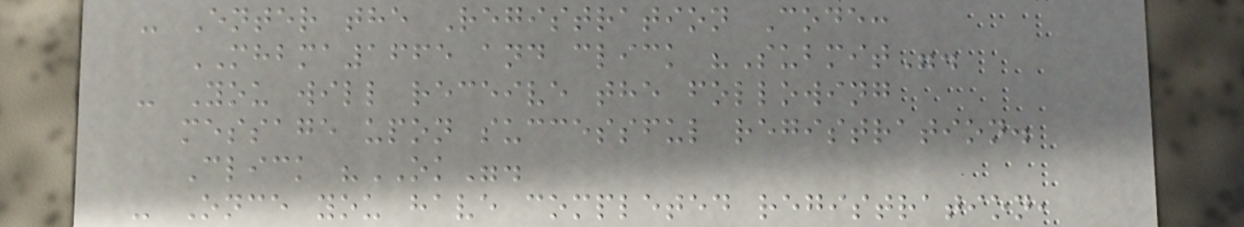- Enter the Registration Code:
MHBMA1665 and click "Submit".
- You will receive the following
message upon successful registration.
Click "OK".
- Once you have completed registration,
